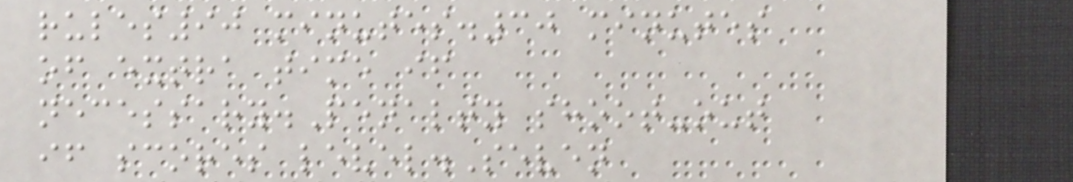rules90 minutes.30 minutes
of extra time if
necessary.Penalty shoot-out
if scores level.Seven
